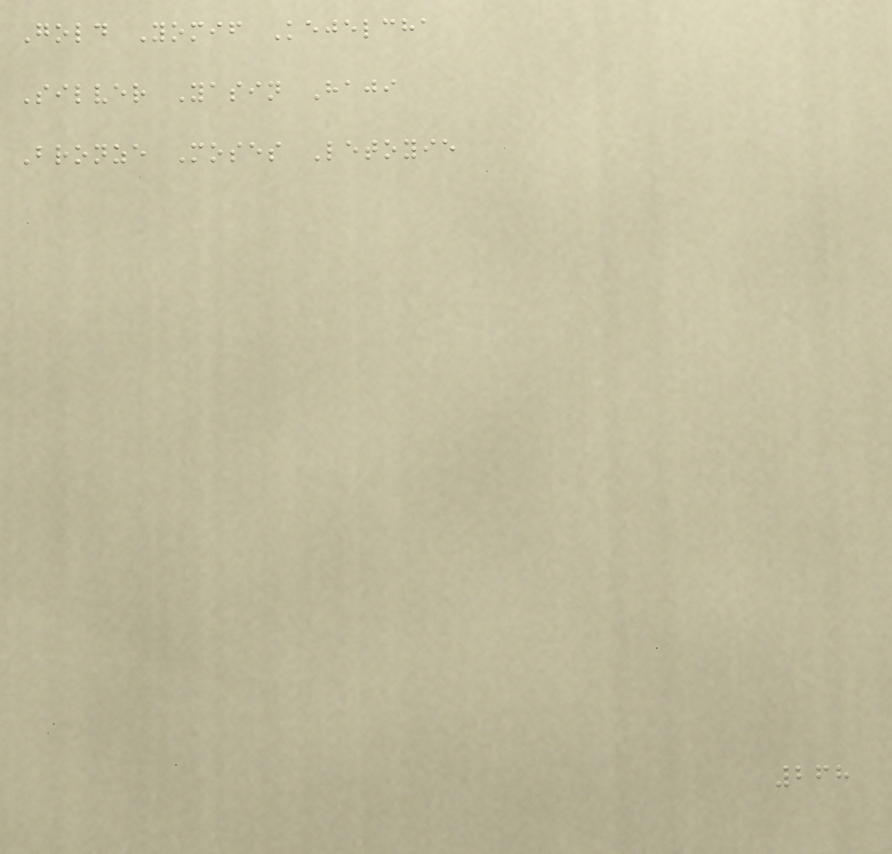Gold Yomif Kejelcha
Silver Yasin Haji
Bronze Moses Letoyie
268
